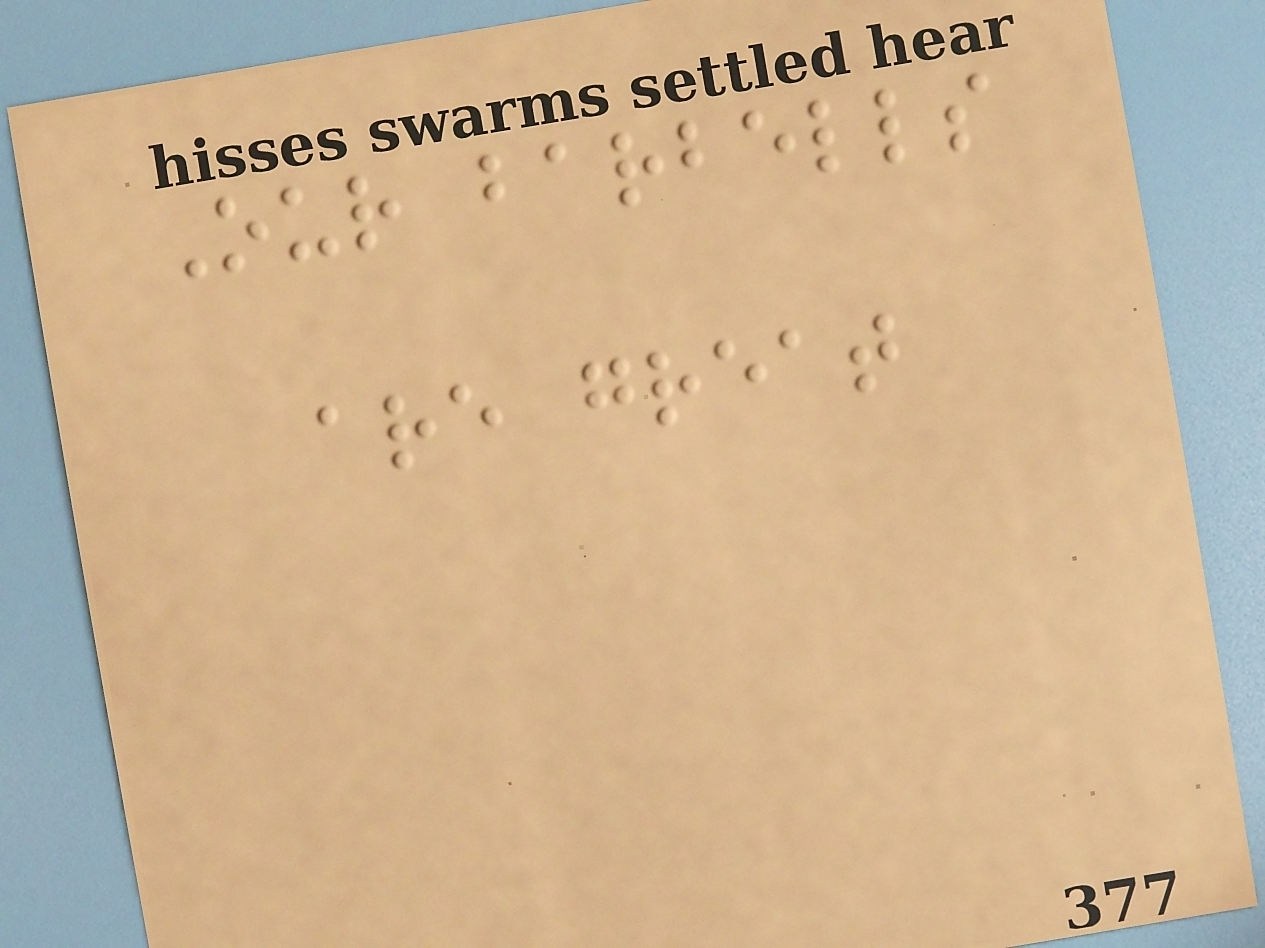Our barbells
are great
